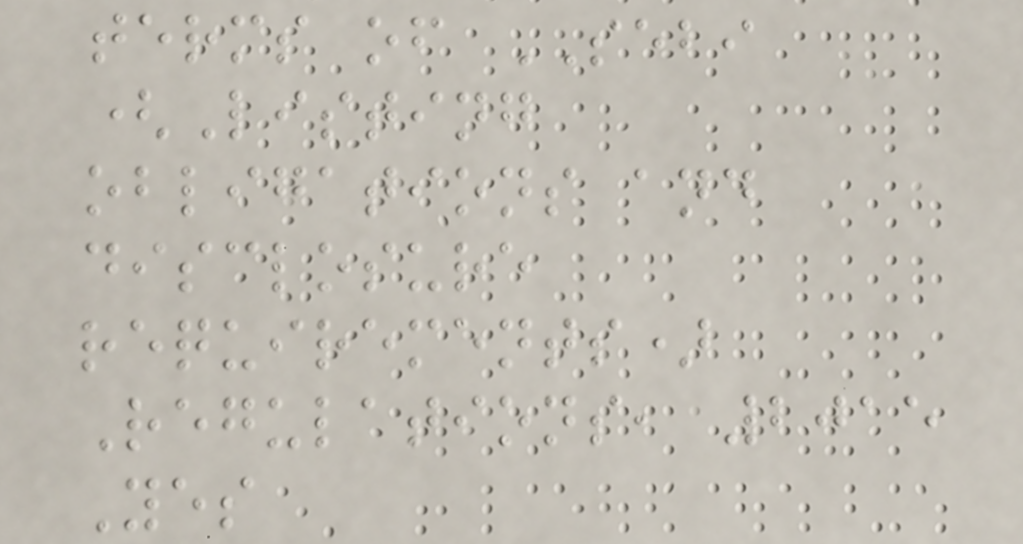terms of SEBI
(Listing
obligations and
disclosure
requirements)
Regulations, 2015
Yes
